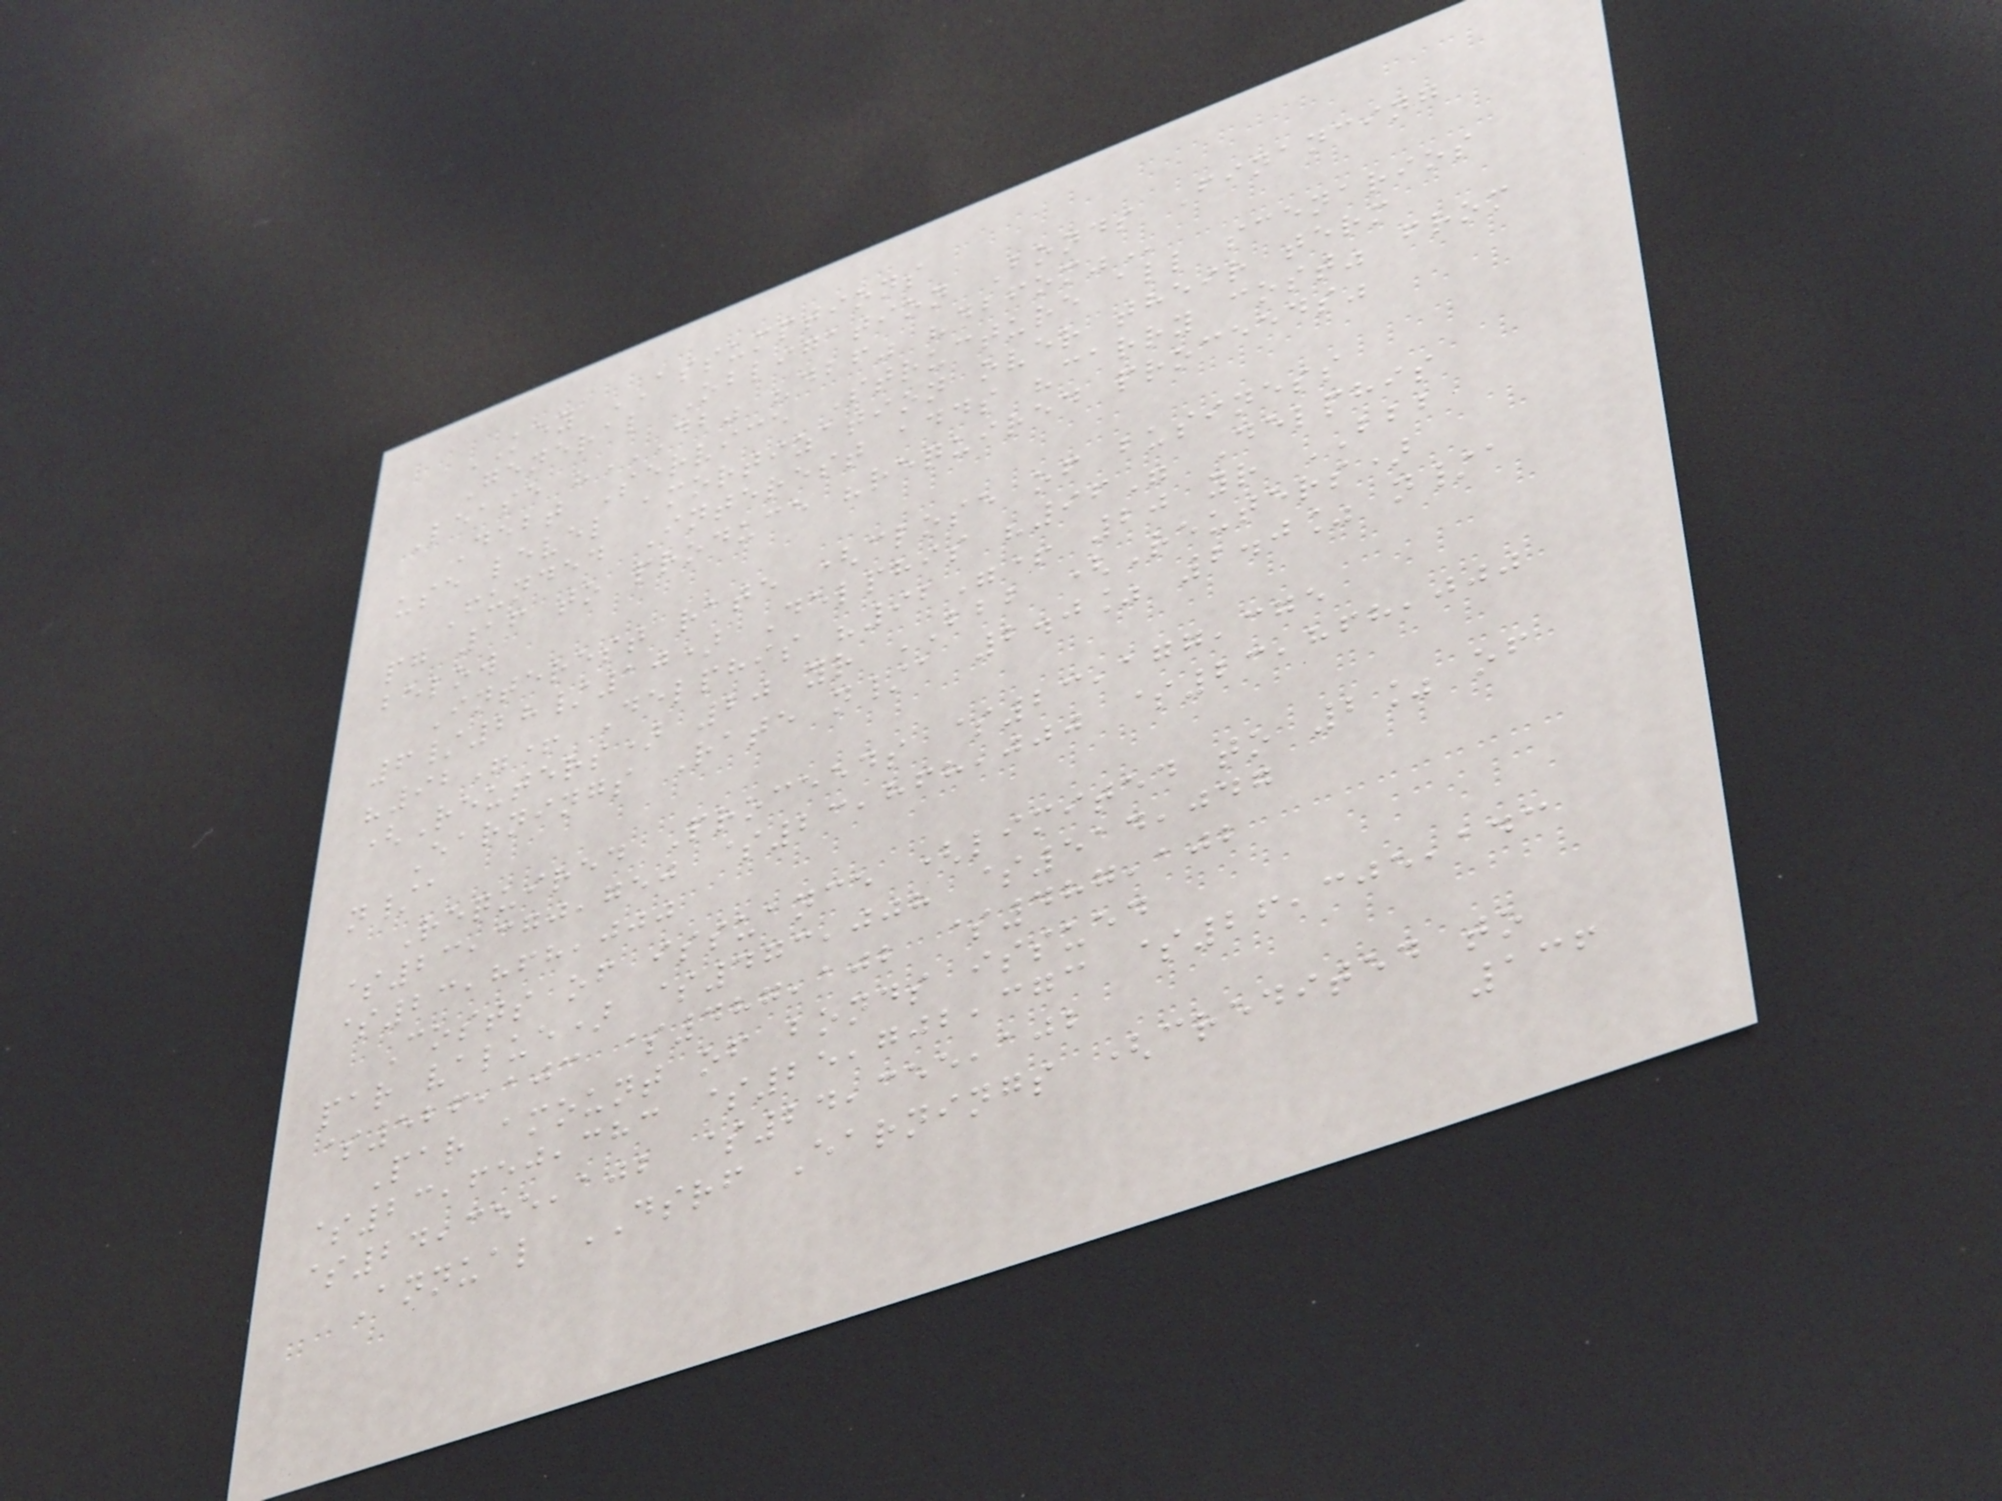KEY ASSUMPTIONS
General Obligation Bonds Financing
Lease "DB" "DBF" "DBFOM"
Debt Service Structure all scenarios
use level amortization over their term
Funded Interest adds "carry cost" from
pg 16 to produce "required proceeds"
below
Interest rate (close of business
6/28/10) Delphis "96" Delphis
"92"+ Delphis "92"+ 20 yr BBB
(Reuters) 20 yr BBB (Reuters)
Earnings Rate n/a 2.0% 2.0% n/a
n/a
Required Proceeds $23,177,375
$23,370,750 $23,868,000 $23,868,000
$23,868,000
Costs of issuance (limited to 2% of
par value) $473,008 $514,047
$526,103 $487,102 $487,102
Par amount of bonds issued
$23,650,383 $25,702,373 $26,305,143
$24,355,102 $24,355,102
Annual DSRF Earnings (credited to
136
